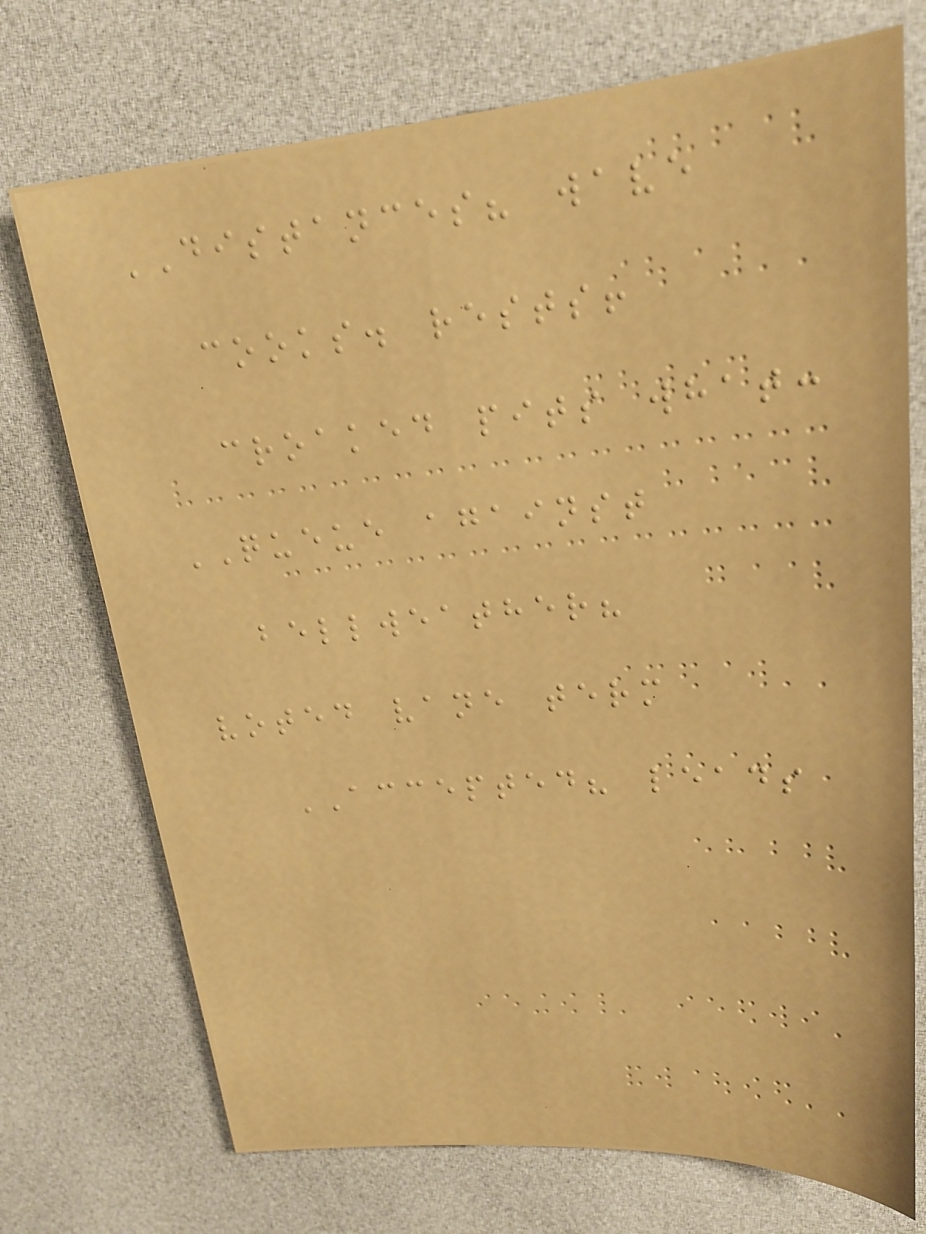DISTANCES? wave
cooks. rests!
croaked pits what:
QUEUE against
bellweather?
voted vane term
ACCEPTED? leads
